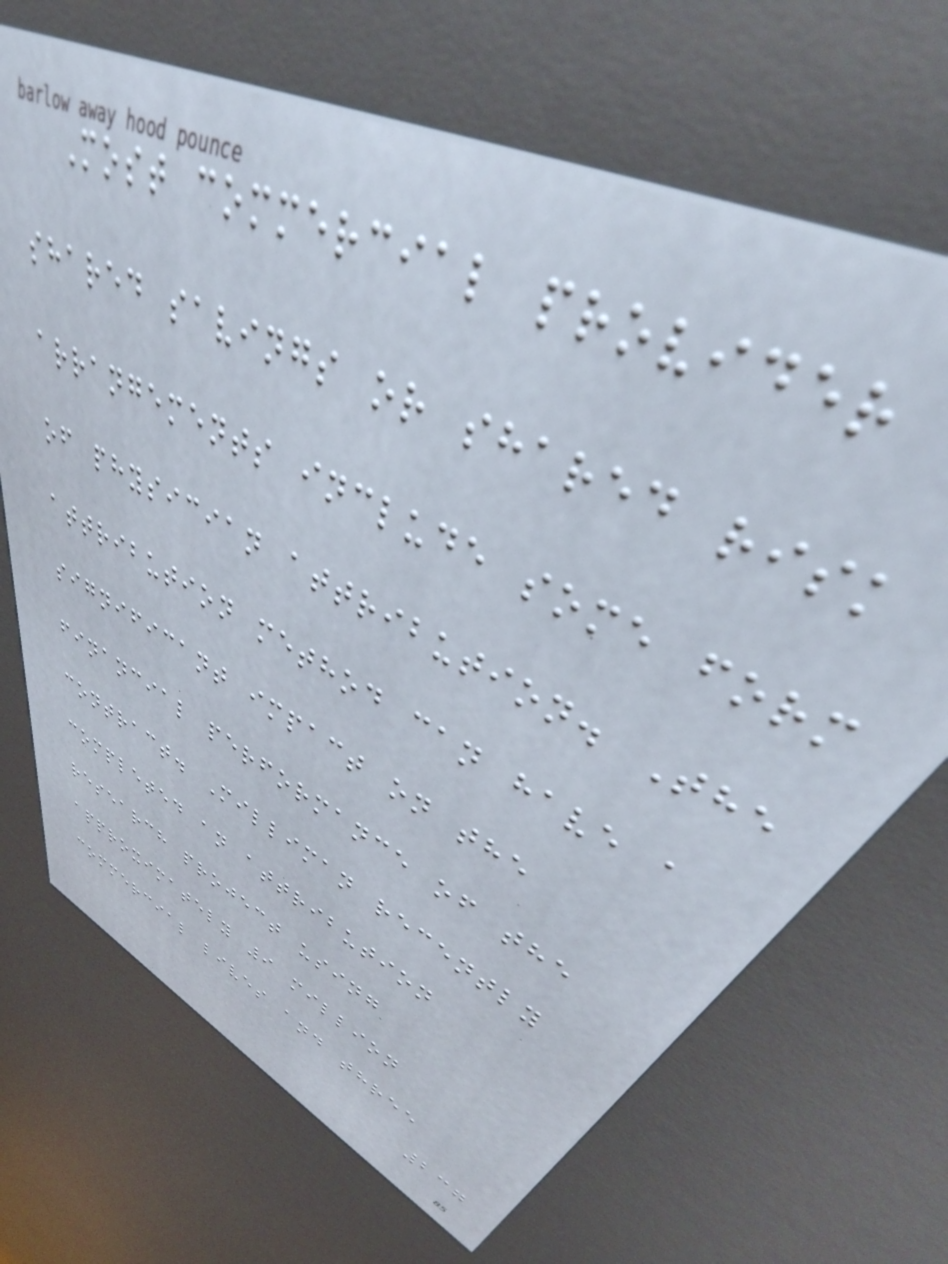Most commercial provider
shared savings or shared risk
arrangements include some form
of physician attribution. The
attribution method can have a
significant impact on the
financial performance of the
contract. Milliman recently
completed an attribution
research project using
approximately 9 million
commercial lives and three
237
